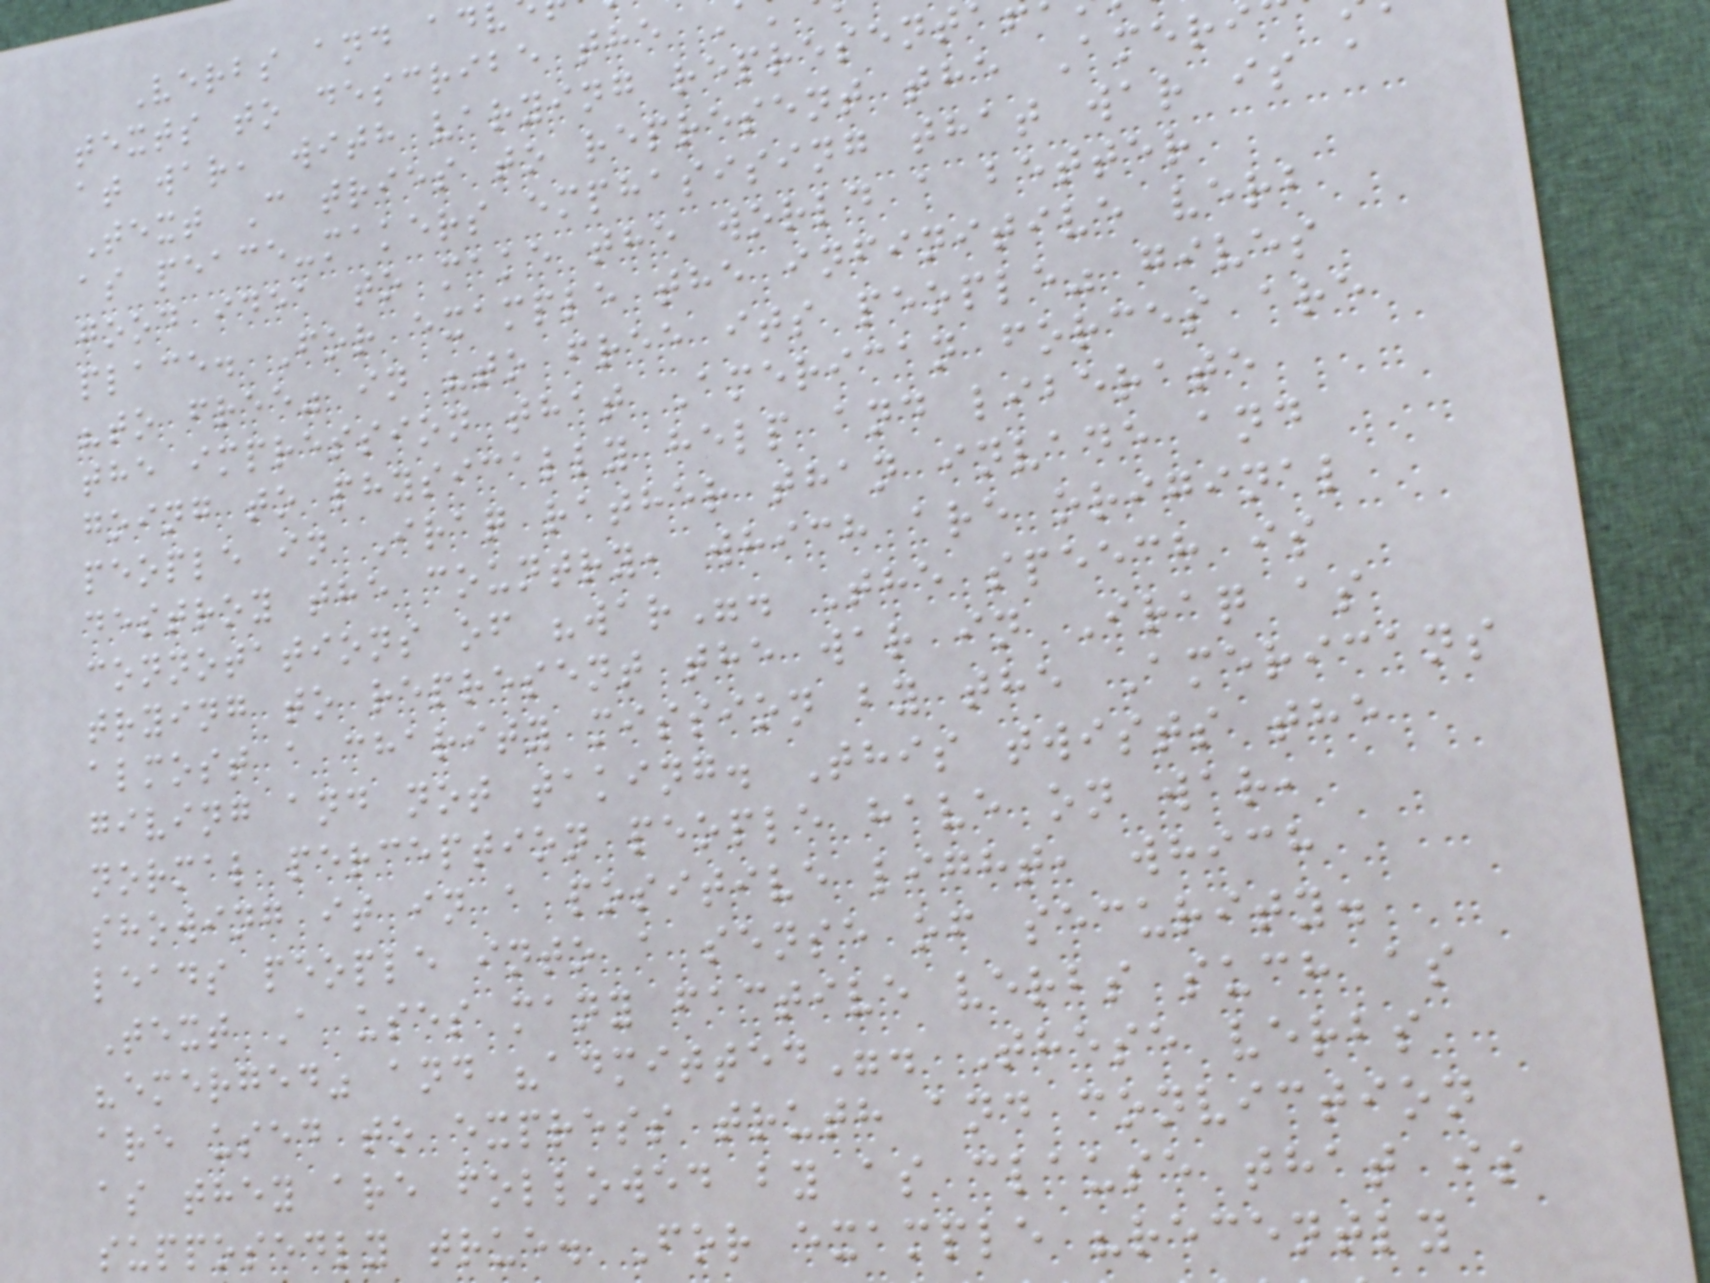Verbs and ad
texts to describe the
at war, with varying represent
Text C tries to represent the Ameri
as peace-makers emphasising that war is a
good idea to make the world a better
place. For example the infinitive verb
"to free" in "to free its people" gives
the impression that American forces are
going to physically help and liberate
people in Iraq rather than invade and
destroy the country, which are original
connotations of "war". The speech is
trying to represent the war in Iraq as
almost a charity mission by the Americans
giving and not taking. This twists the
normal perception people have on war,
showing it in a positive light, which
leads people into a sense of security.
Text A uses many factive verbs such as
"emerged" and "admitted". These verbs
are used to express truth and conviction
as they are followed by as clause that is
supposedly true. For example "recently
